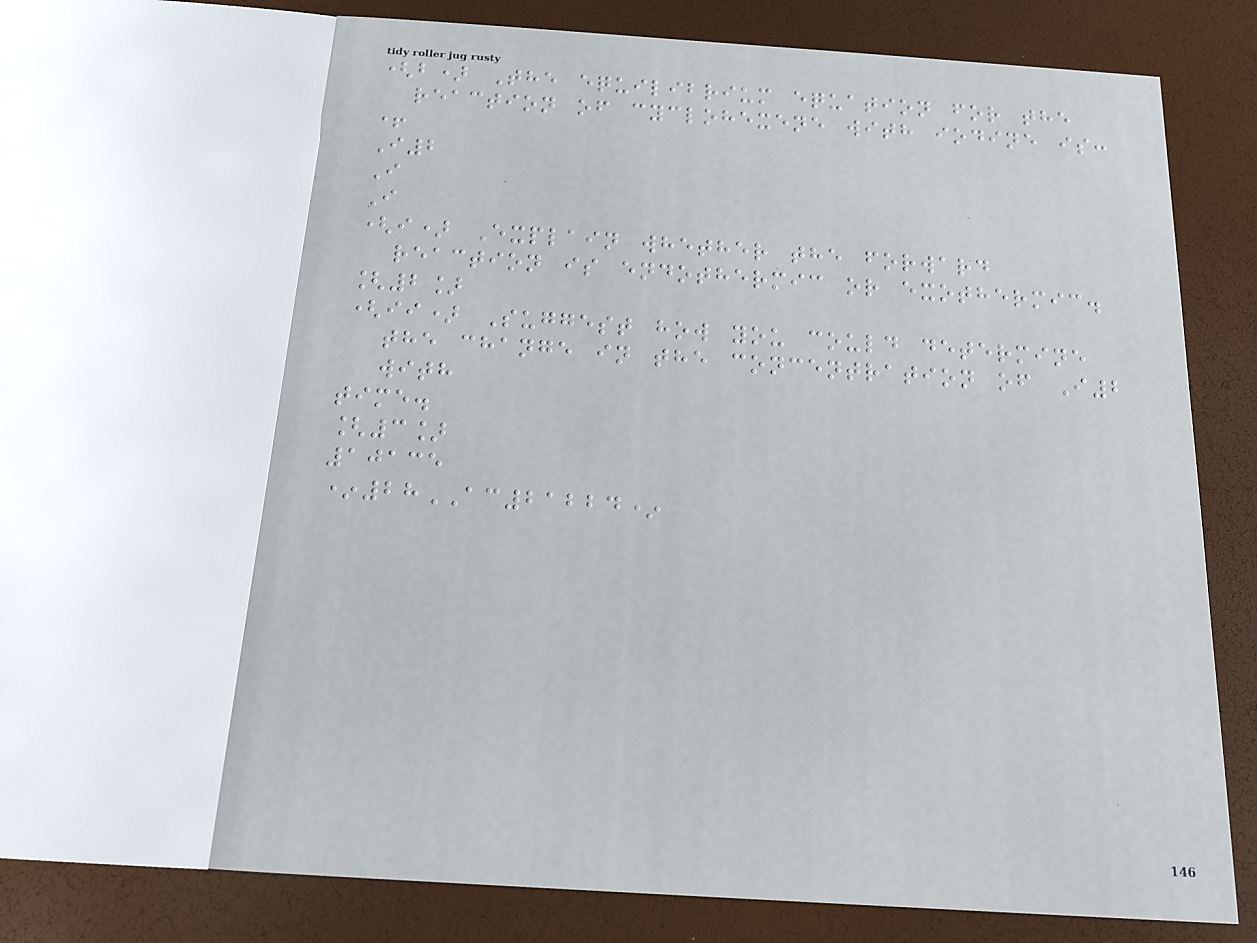(b) The equilibrium equation for the
reaction of cyclohexene with iodine is:
+
I2
I
I
(i) Explain whether the forward
reaction is endothermic or exothermic.
[2]
(ii) Suggest how you could determine
the change in the concentration of I2
with
time.
[3]
10135
*28AC21224*
